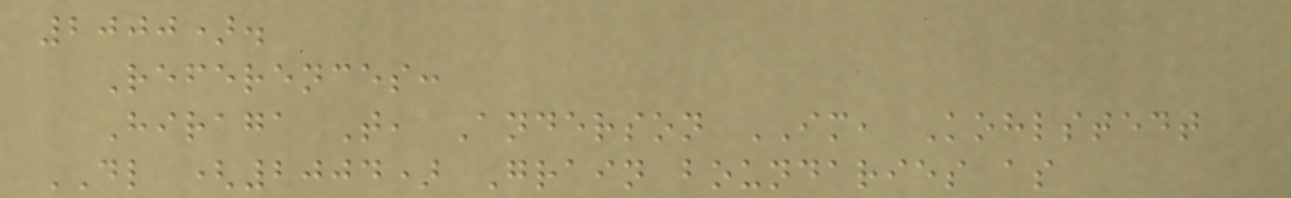2000).
References:
Hiraga T, Anderson IM, Kohlstedt
DL (2004) Grain boundaries as
